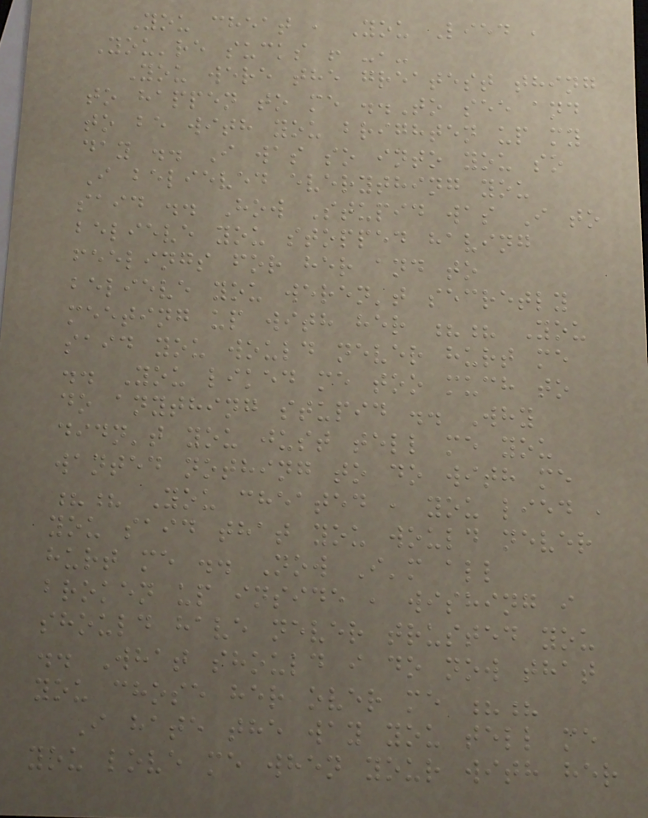You cheat , You Lied ,
You're sucks ! -,-
You were the greatest thing
to happen to me ..To see and
to be with you brighten up my
day .. I was so into you so
I believed everything you
said .. How Stupid was I to
believe you stopped having
feelings for her and to
believe you weren't secretly
meeting up with her ?? You
said you would never hurt me
.. You liked me too much to
do anything stupid .. Why
didn't you just tell me you
wanted nothing to do with me
?? You cheated , you lied ,
you said that you would never
hurt me .. Now I'm all
broken up inside , wishing i
should have never trusted you
.. What should i do now that
you chose her over me ??
I hate the way you tell me
you love me when your with her
